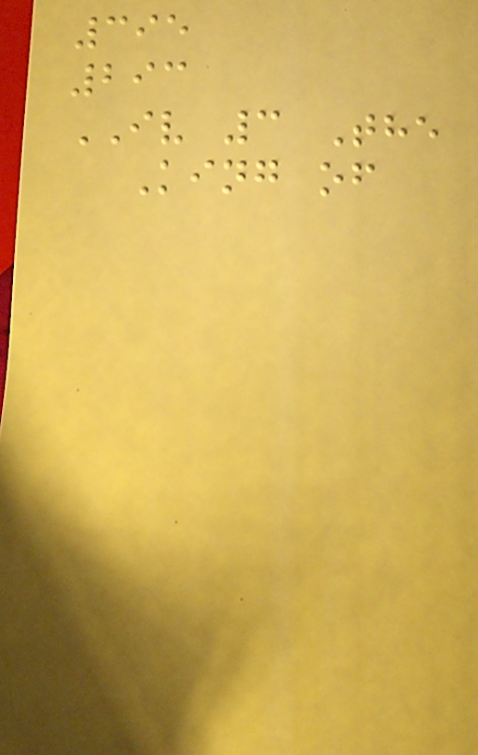395
293
IV 3 The
King of
